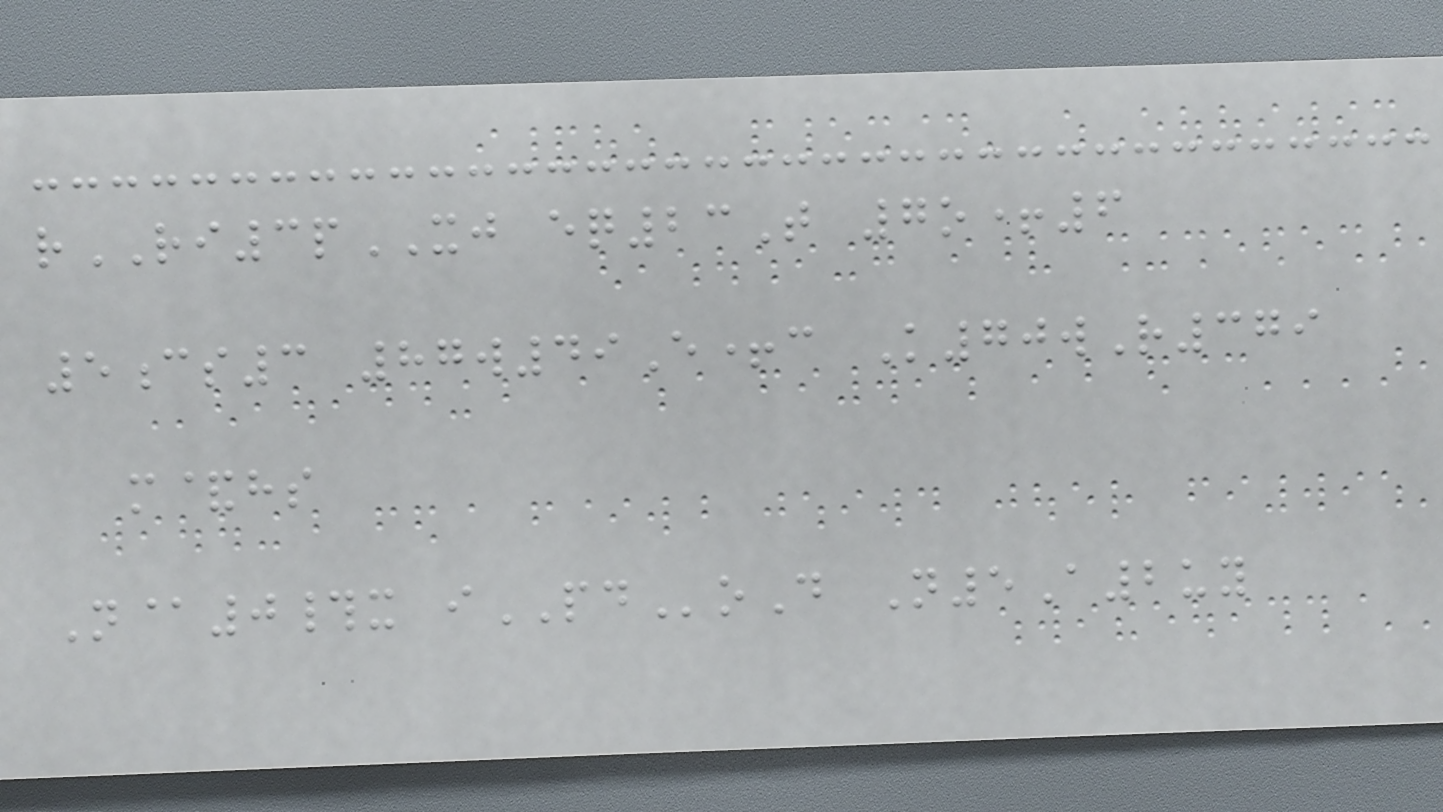rRI3pXJ eq23T 7o+6
5cs3 87w49E+c K70wR379
m&hs
N@0#x iPDoD N5A2uy
